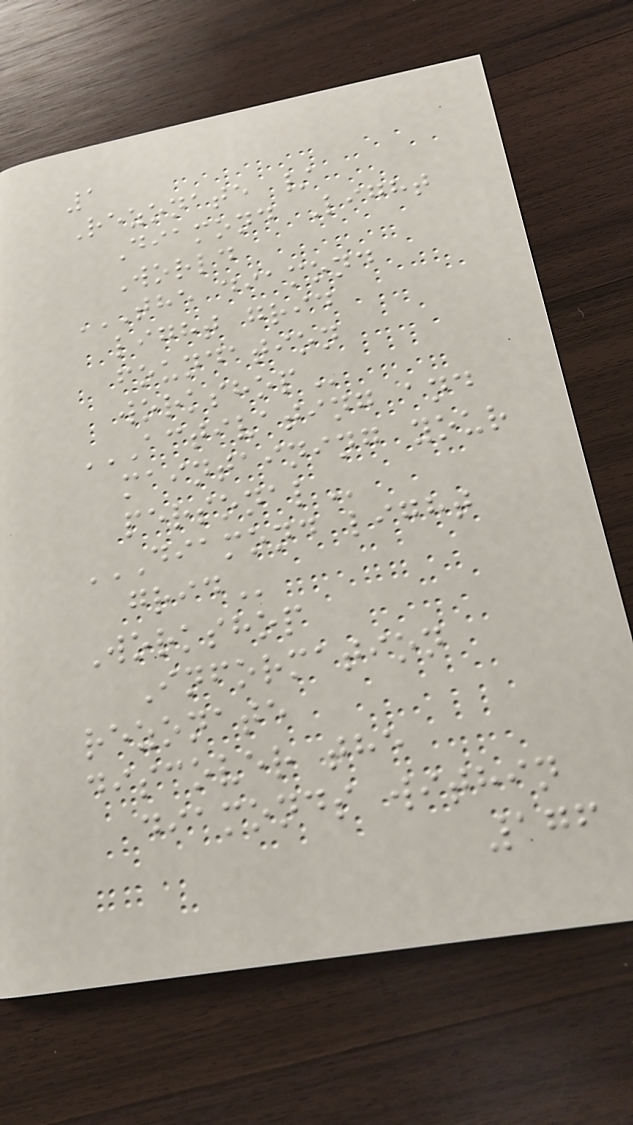1
Rezonate /
Diamond Light
World
THE DIAMOND
LIGHT GRID
FOUNDATION
WORKSHOP
ACTIVATING AND
MAINTAINING YOUR
PERSONAL
DIAMOND LIGHT
GRID
Workshop
Information
rezonate
discover the
diamonds within
176
